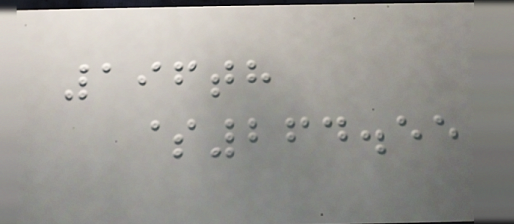196th
$264.55
